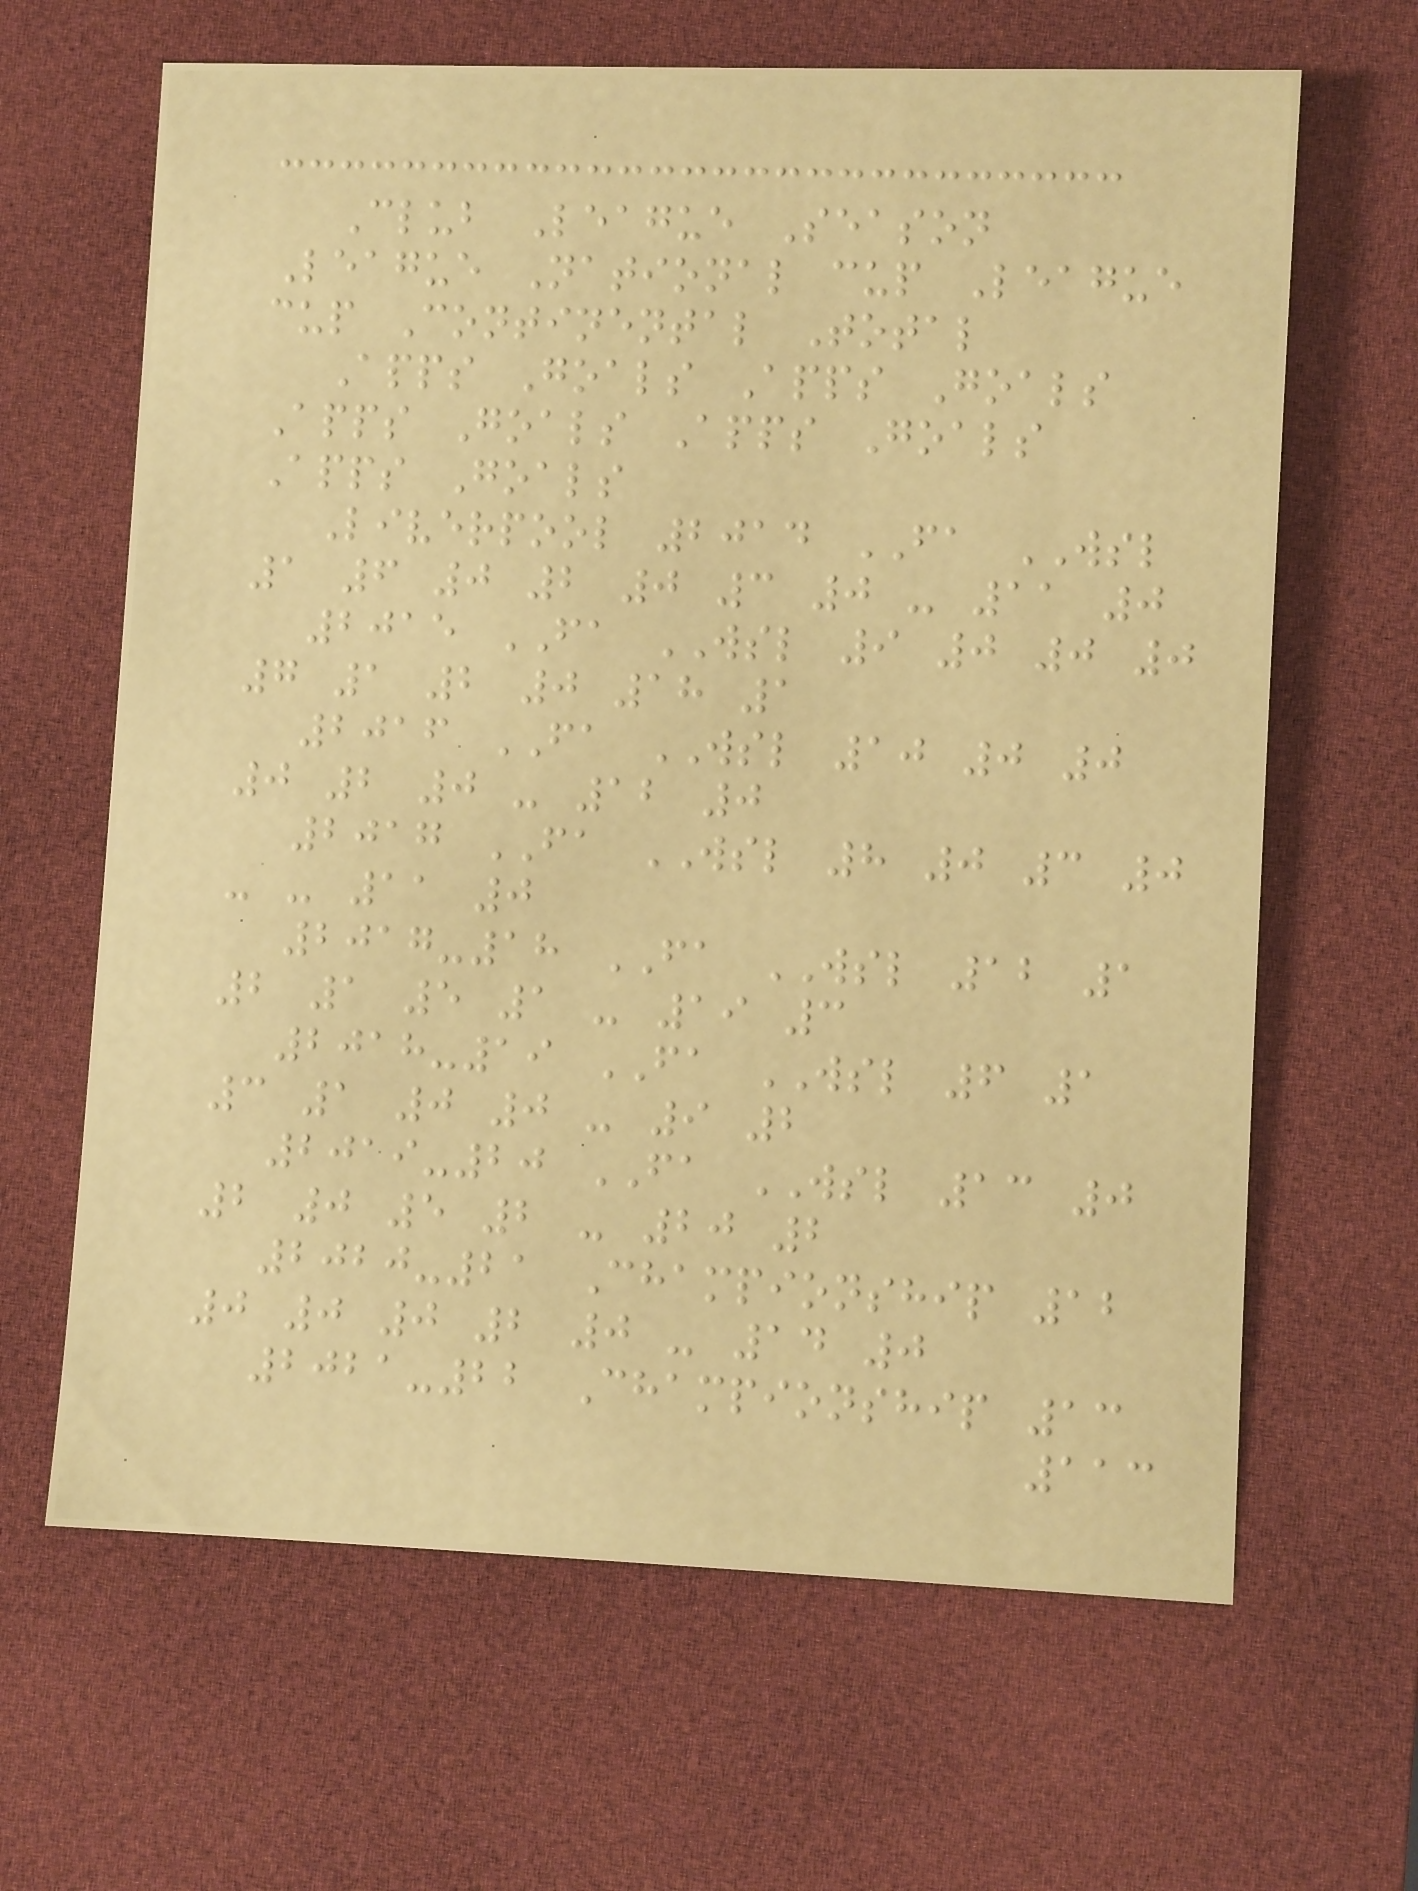Club League Season
League National cup League
cup Continental Total
Apps Goals Apps Goals
Apps Goals Apps Goals
Apps Goals
Liverpool 2014 FA WSL
1 6 0 2 0 3 0 - 11 0
2015 FA WSL 9 0 0 0
7 1 2 0 18 1
2016 FA WSL 10 0 0
0 2 0 - 12 0
2017 FA WSL 8 0 3 0
- - 11 0
2017-18 FA WSL 12 1
2 1 5 1 - 19 3
2018-19 FA WSL 6 1
3 1 0 0 - 9 2
2019-20 FA WSL 13 0
2 0 5 2 - 20 2
2020-21 Championship 12
0 0 0 2 0 - 14 0
2021-22 Championship 13
113
